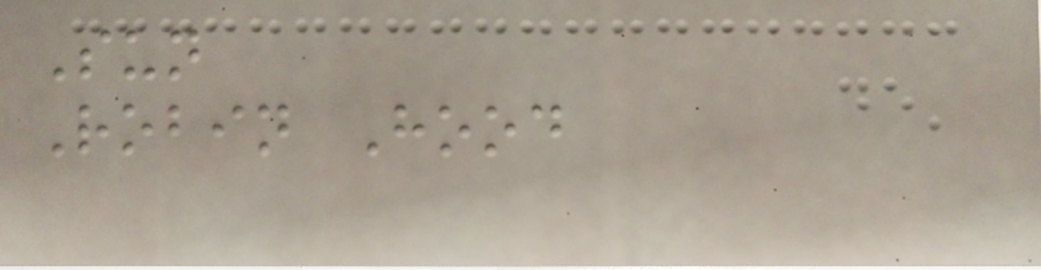Sun
Robin Hood
